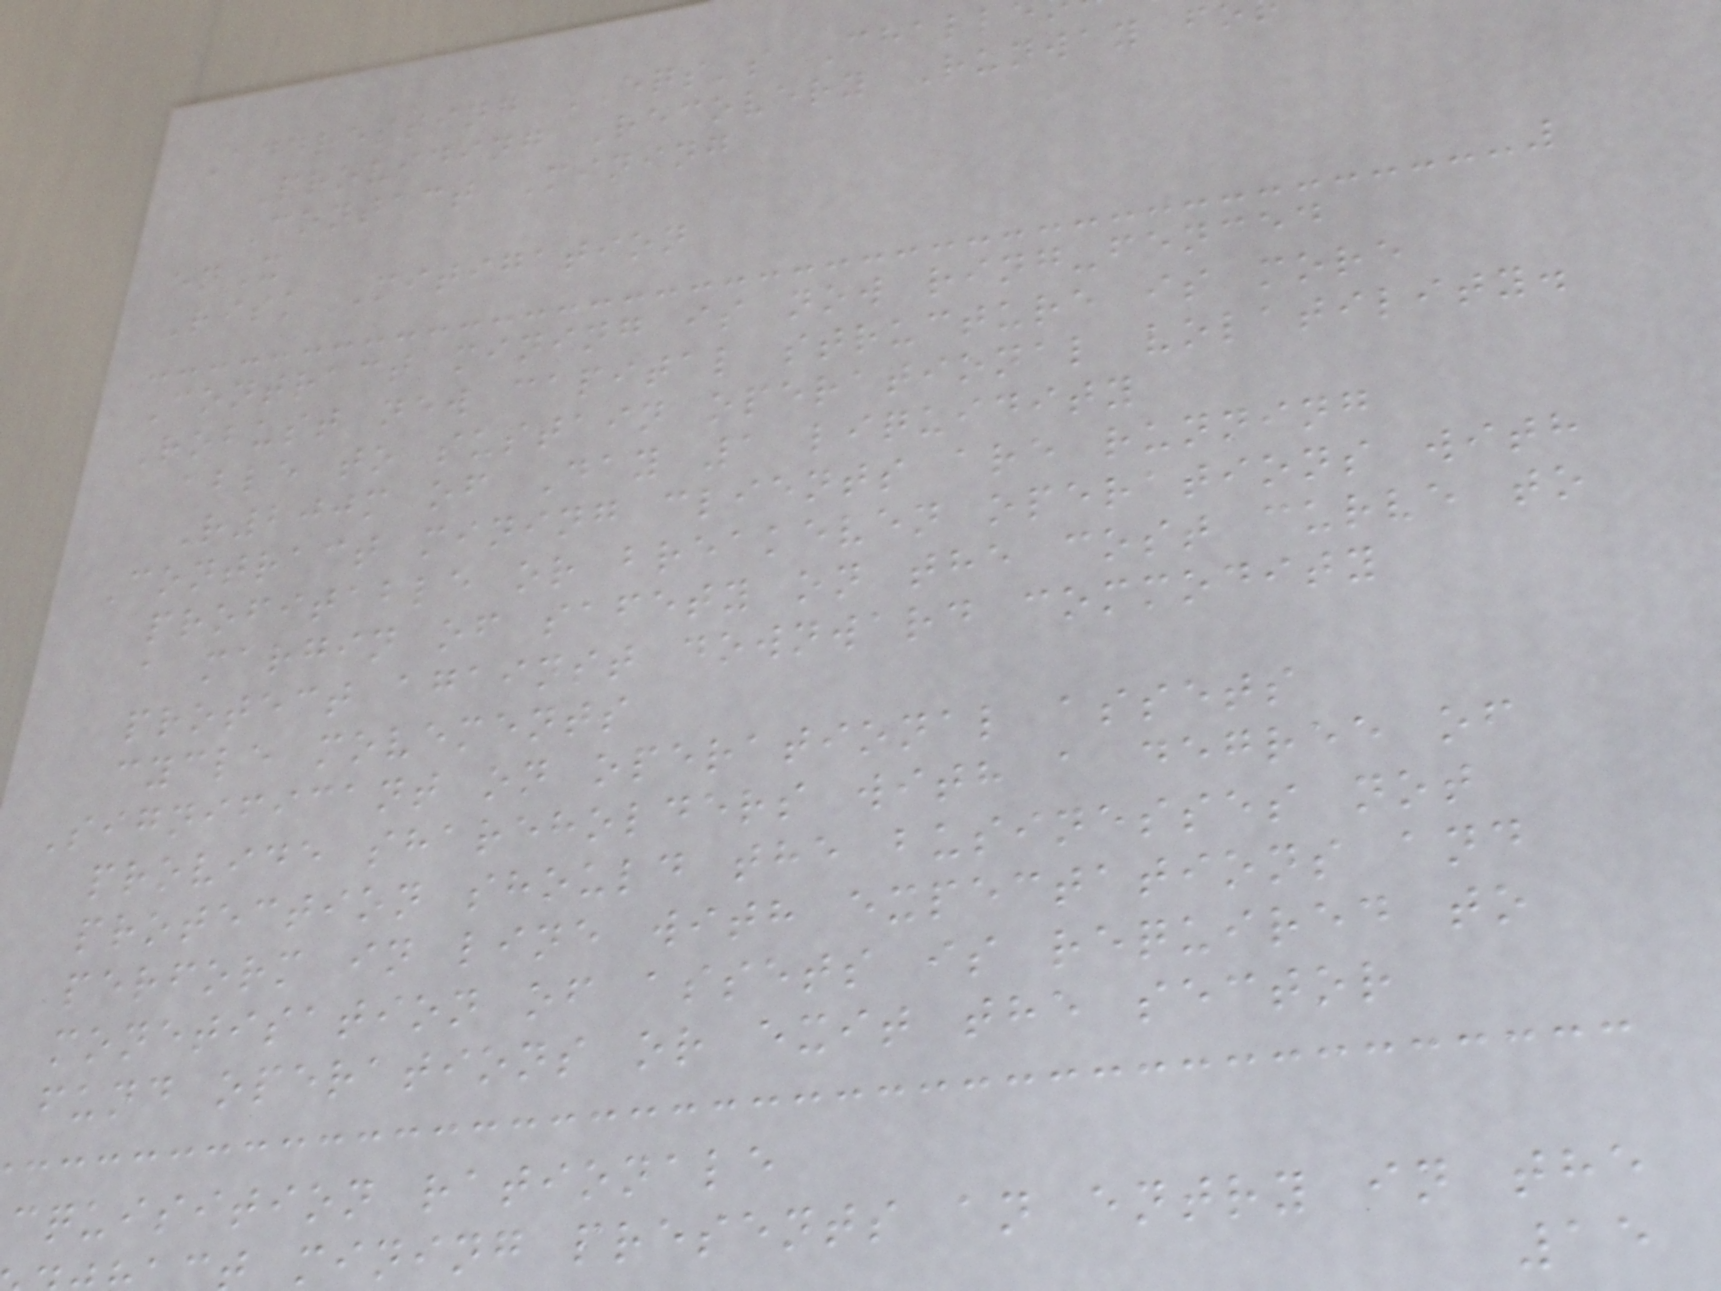Addressing EQS's Chall
Providing Recovery Runway f
Contact Mining
enX
Risk Mitigation
Contract mining is now ring-fenced
Robust new capital structure is more
able to sustain operational volatility.
R200m of Day 1 liquidity
Contract mining clients are running
profitable or breakeven operations with
a margin of safety on the cost curve to
protect against downward commodity
cycle movements
Significant on operational assets
provide shareholders with a degree of
protection should the businesses not
perform in line with expectations and
monetisation of assets is required to
fund operations or exit the sector
cquisition rationale
mining presents an entry in the
15
